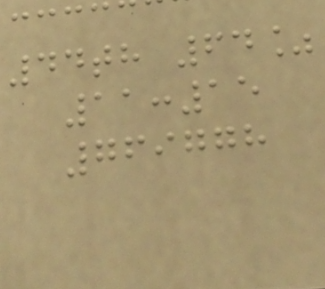44th 64%
11:15
769778
